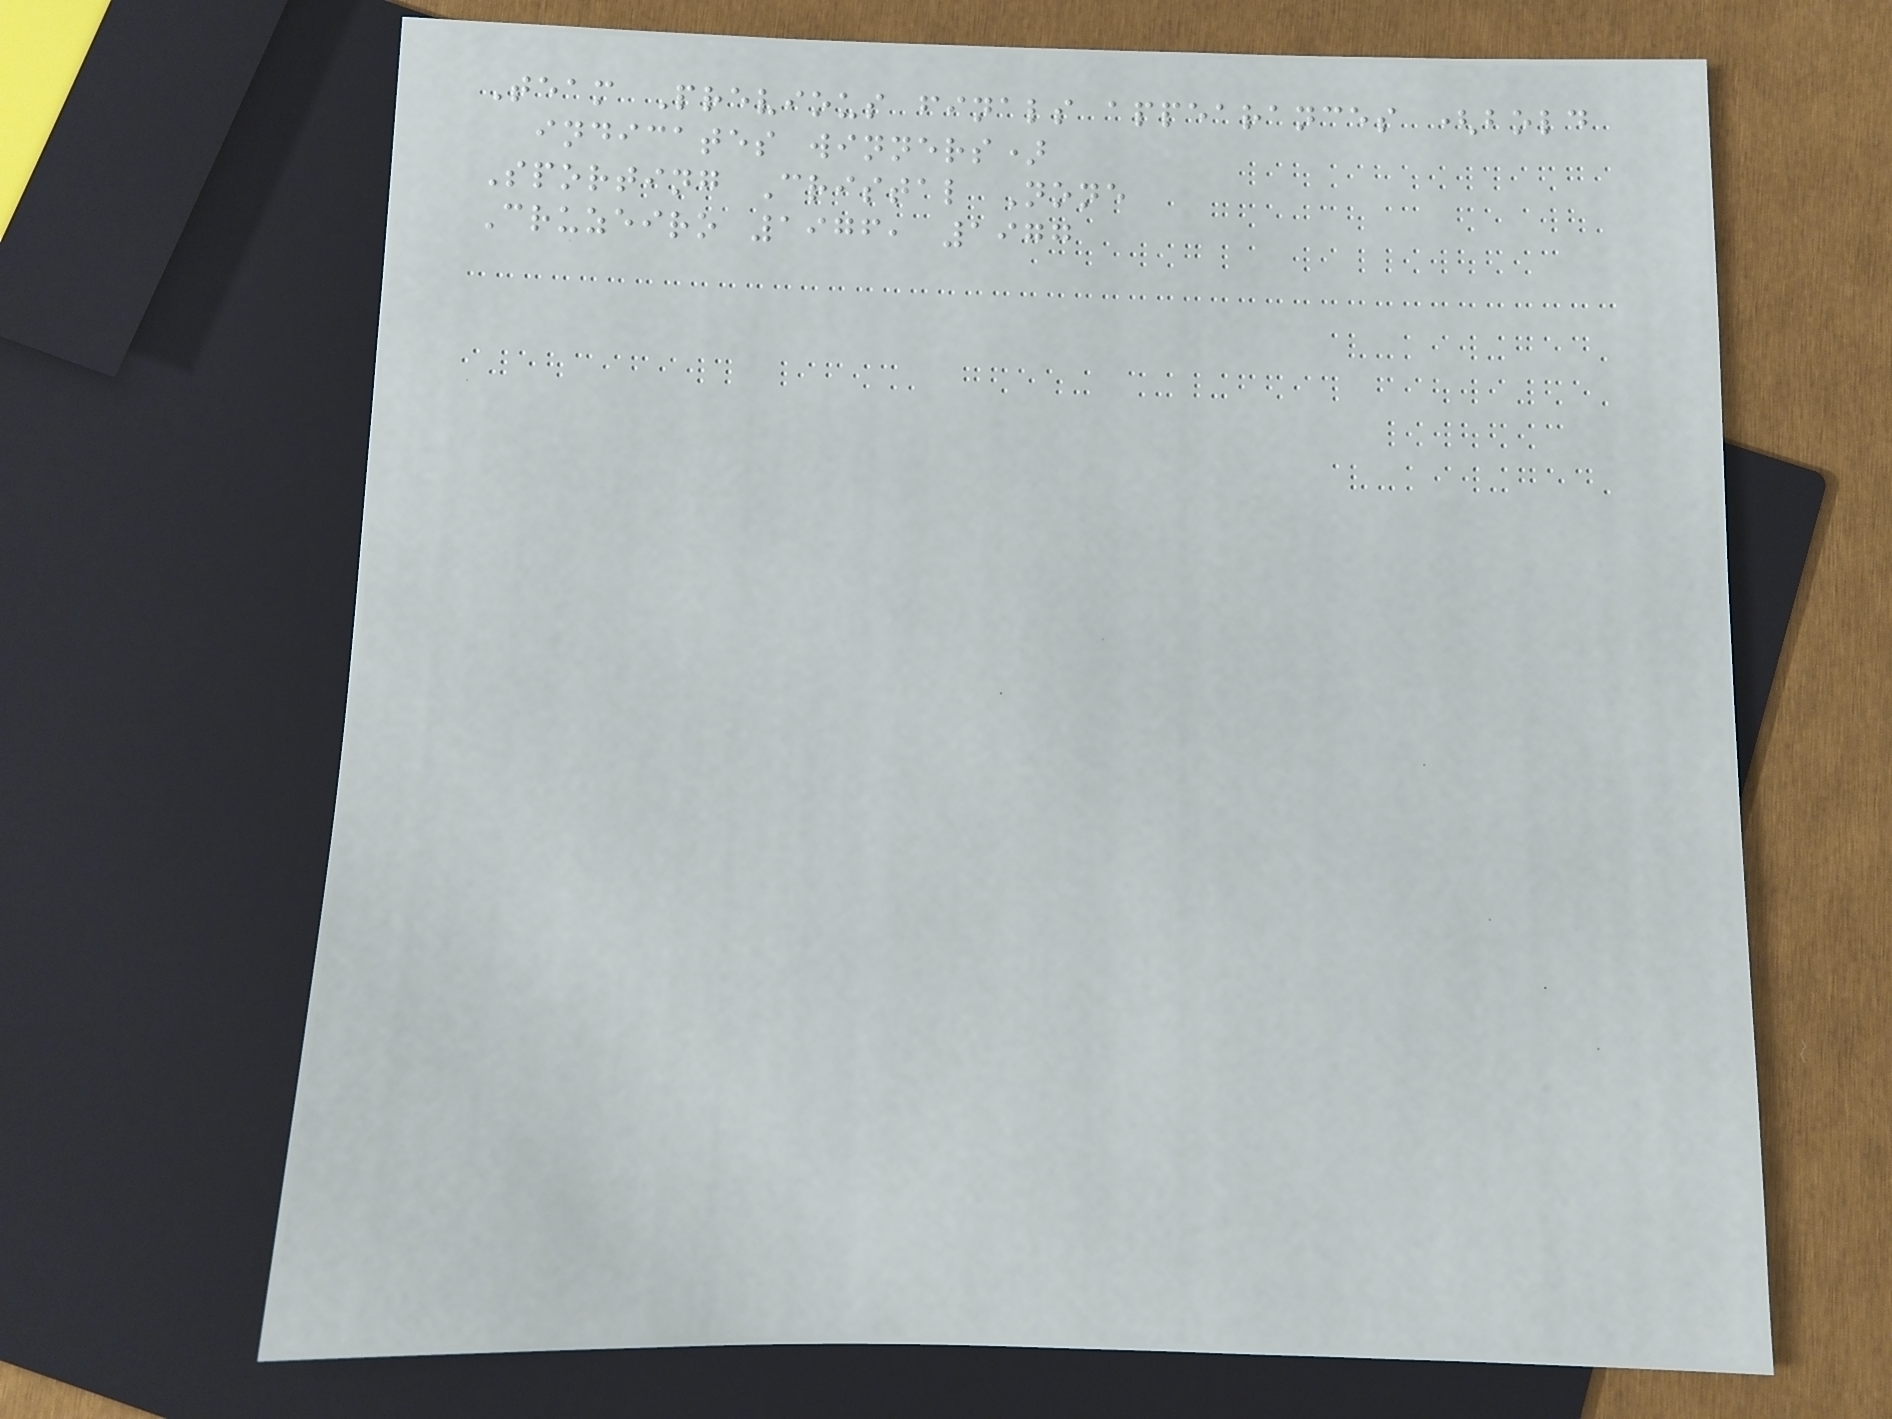Team Previous finals appearances (bold
indicates winners)
Sporting Cristal None
Cruzeiro 1976, 1977
